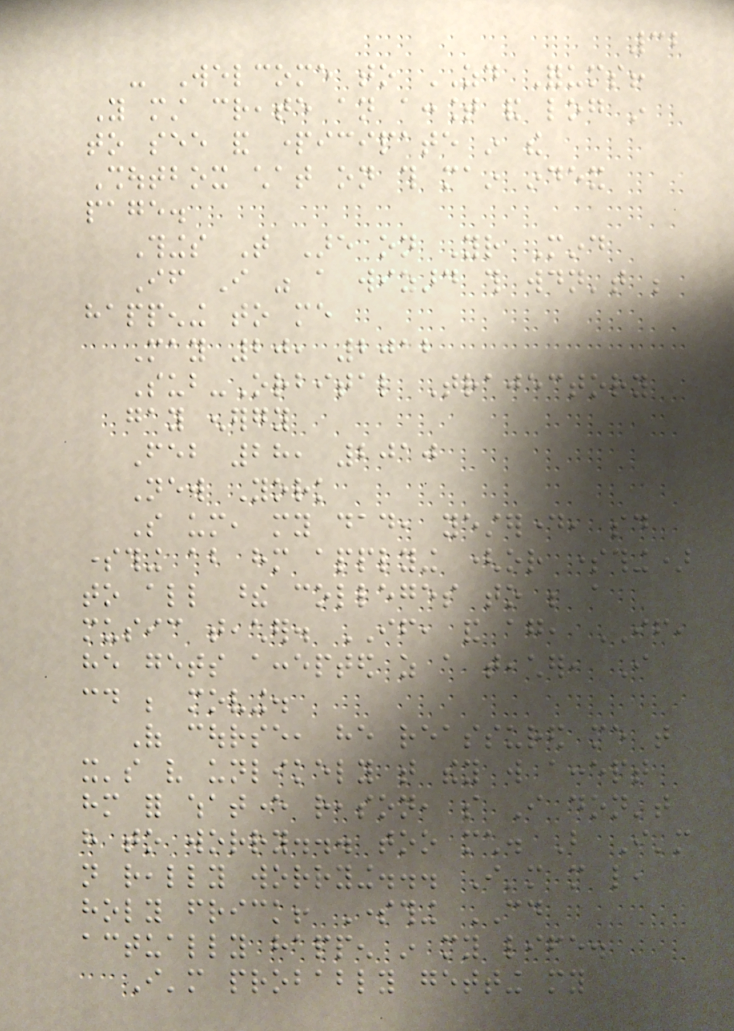32
- Welcome to ZD Forums!
You must create an account and log in
to see and participate in the
Shoutbox chat on this main index
page.
Things That Are on Your Mind
If I was a wizard this wouldn't be
happening to me
May 20, 2012
Sub-Orbital Trajectory
gay energy
Feb 28, 2010
New York
So um, my dad, yesterday, said
something about him applying (or something)
to all these colleges to be a
music teacher. IF, and again, IF,
he gets accepted as a teacher, I
could be moving.
Of course, he reassured me that
it's very unlikely that they will accept
him for whatever reason, so I don't
have to worry... too much. But I'm
not really worrying... I'm more like,
holy frick! Something COULD
actually happen in my life.
I'm probably getting my
